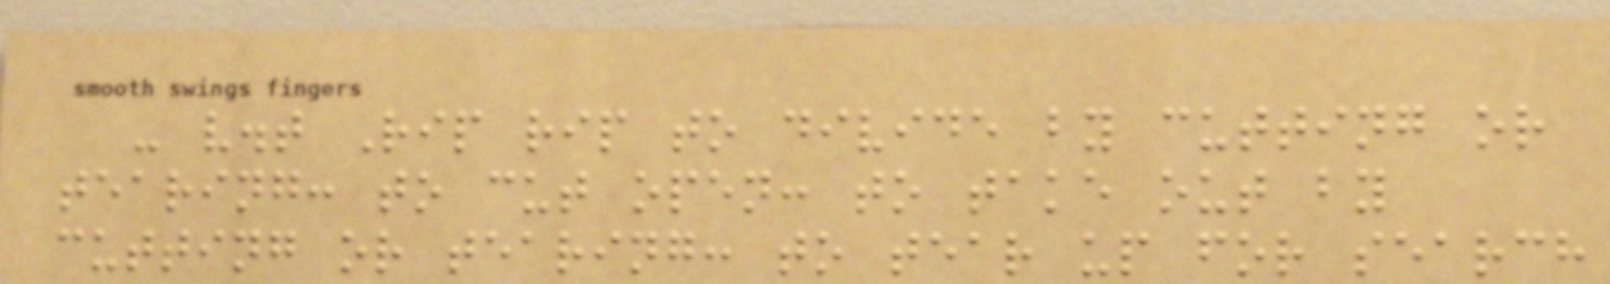- v.t Rip rip to divide by cutting or
tearing: to cut open: to take out by
cutting or tearing: to tear up for search
